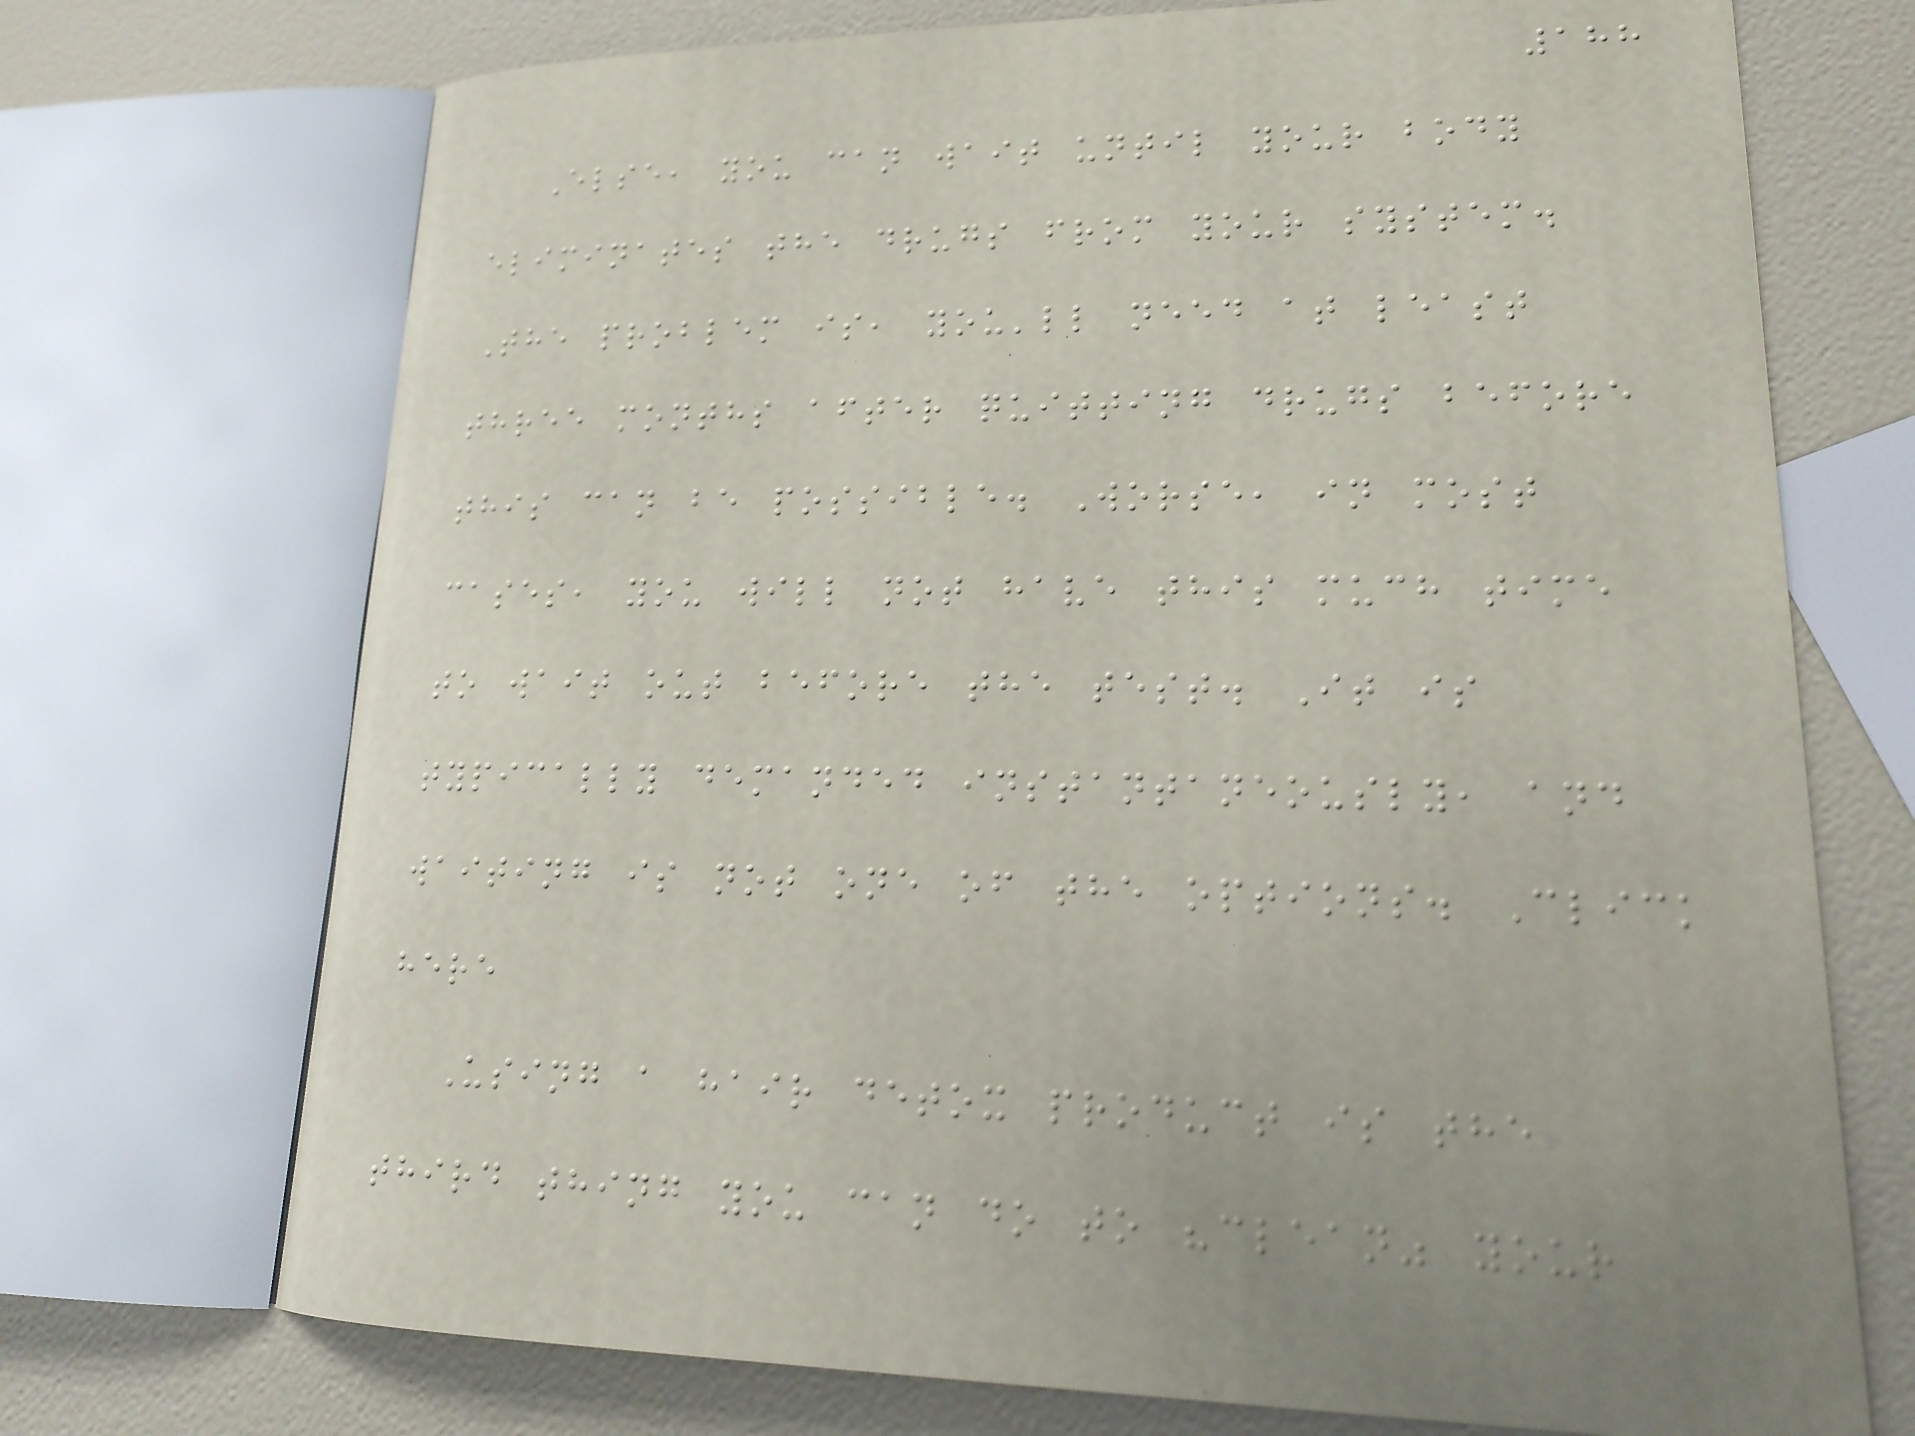188
Else, you can wait until your body
eliminates the drugs from your system.
The problem is, you'll need at least
three months after quitting drugs before
this can be possible. Worse, in most
cases, you will not have this much time
to wait out before the test. It is
typically demanded instantaneously, and
waiting is not one of the options. Click
here
Using a hair detox product is the
third thing you can do to "clean" your
